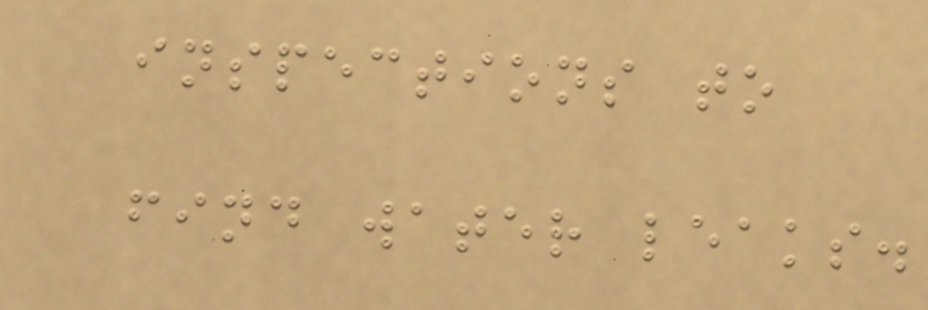inspections to
find water leaks.
